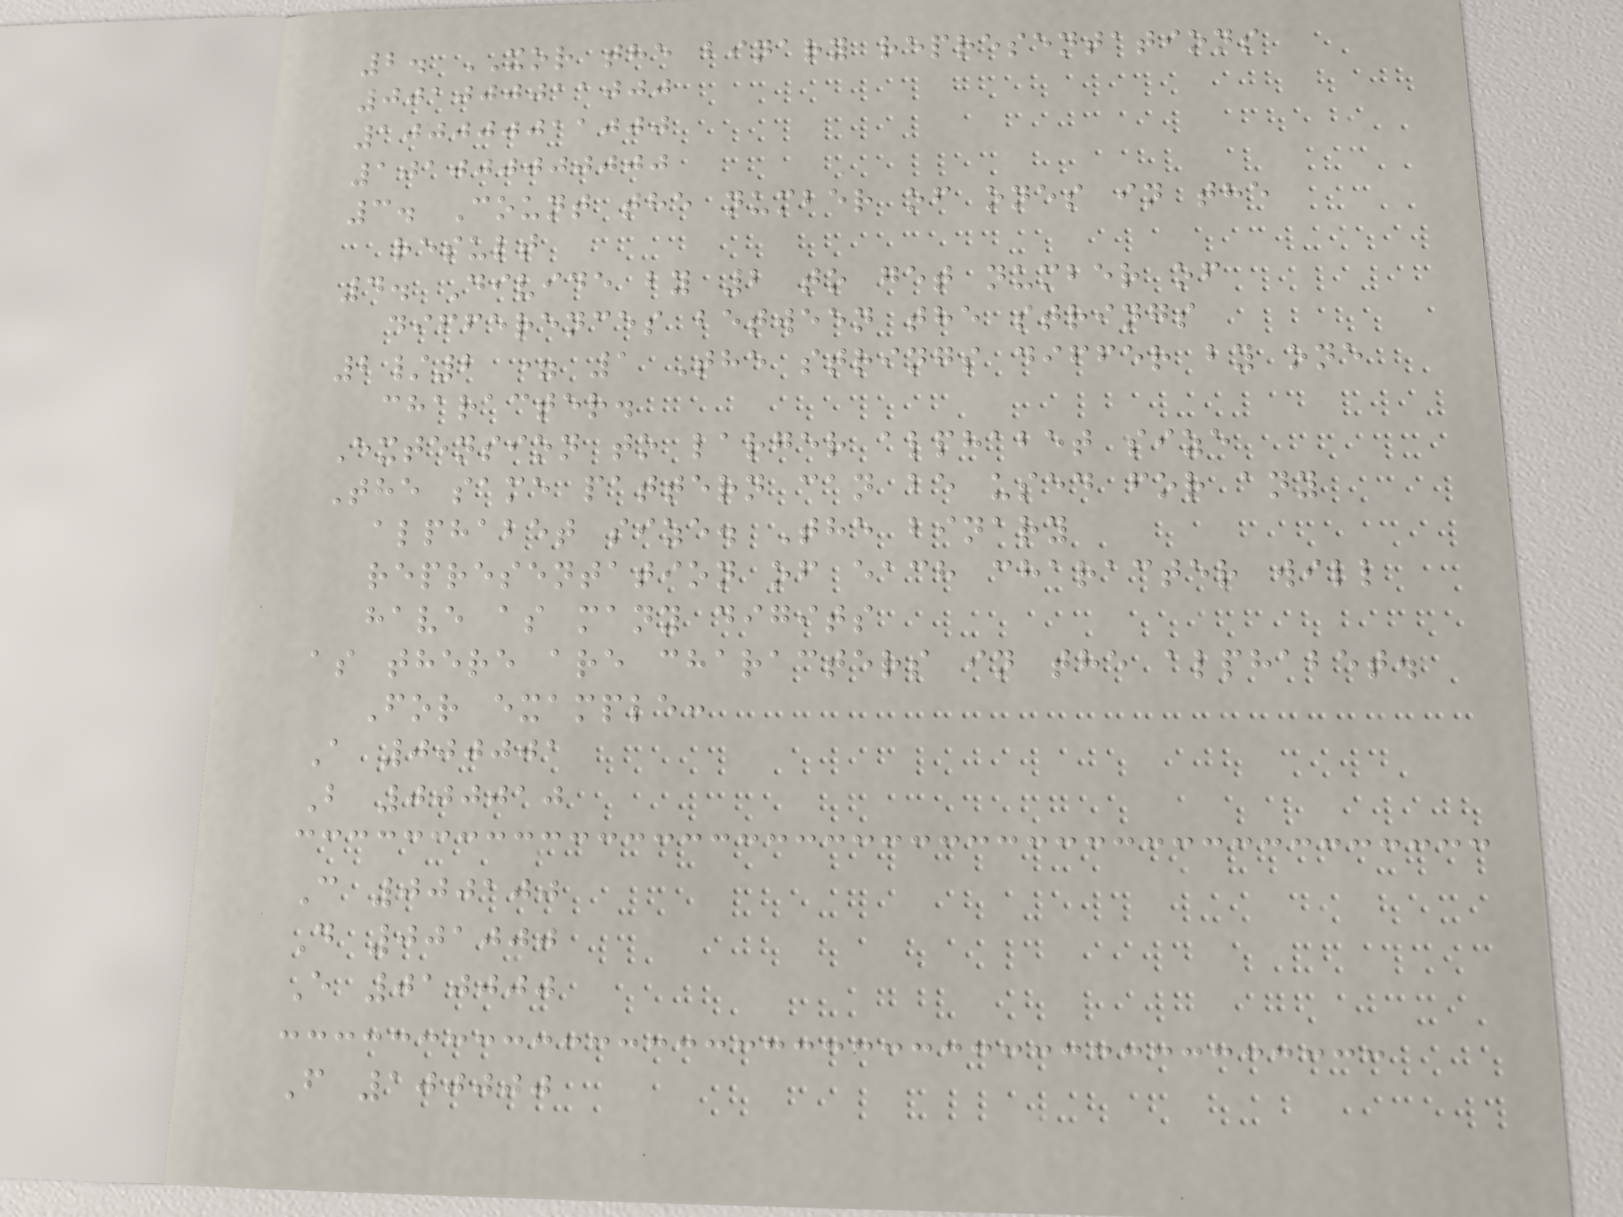2. XOR the binary representations
001000011000
100000011000
101000000000
3. Count the number of ones in the
result
4. Divide by 2 to get number of
differences between the strings
2/2 = 1 The strings differ by one
character.
Extension to larger alphabet size
The same pattern can be used for any
alphabet size. The binary
representation of each character will
have as many digits
as there are characters in the alphabet.
For example:
A 000001
B 000010
C 000100
D 001000
E 010000
F 100000
